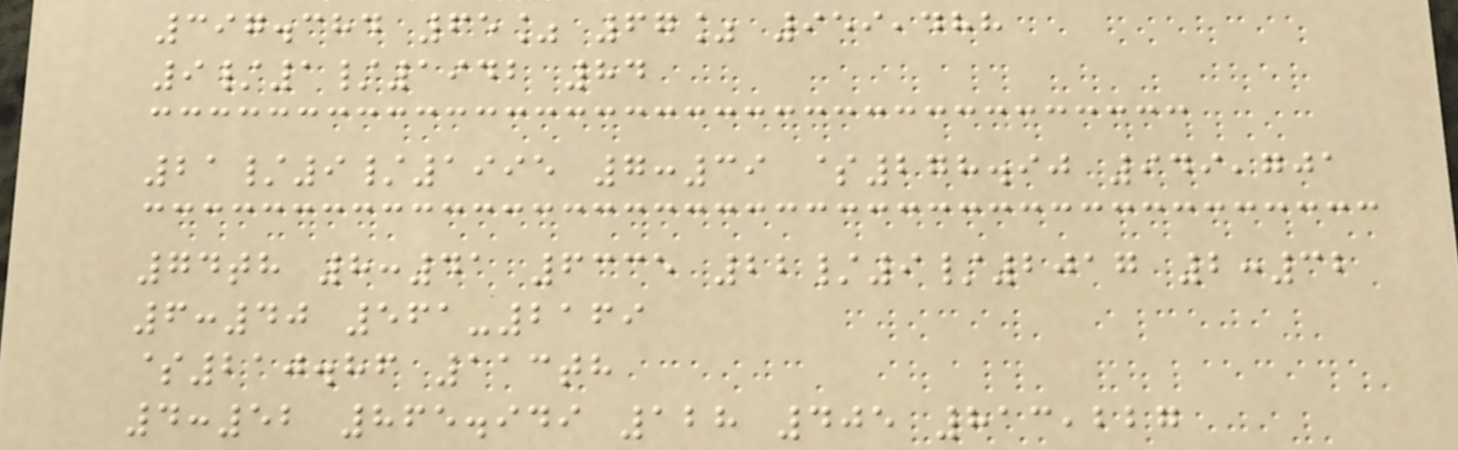397.384 65% 67% 959,488
9/1/1942 84
21/9/1995 7:39 $278.90 949,701
74th 8:41 6335 22/9/2017 2:32
6:40 561-2169
$210.86 113th
4:52 865.949 128 405 813,227
